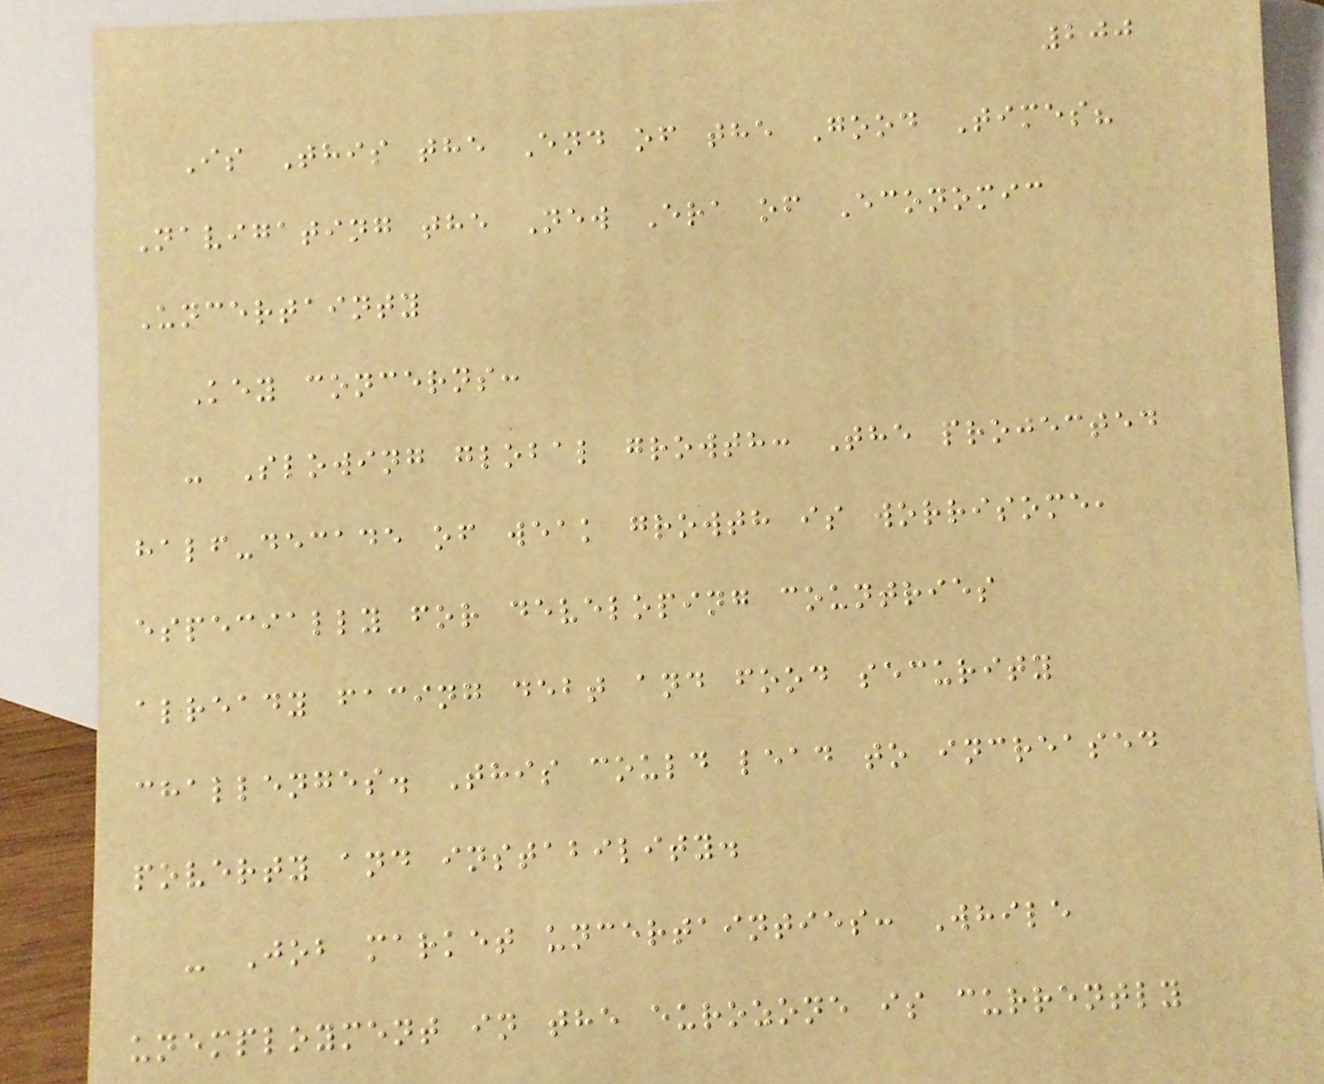200
Is This the End of the Good Times?
Navigating the New Era of Economic
Uncertainty
Key concerns:
- Slowing global growth: The projected
half-decade of weak growth is worrisome,
especially for developing countries
already facing debt and food security
challenges. This could lead to increased
poverty and instability.
- Job market uncertainties: While
unemployment in the eurozone is currently
